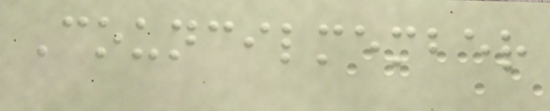Councilmember
